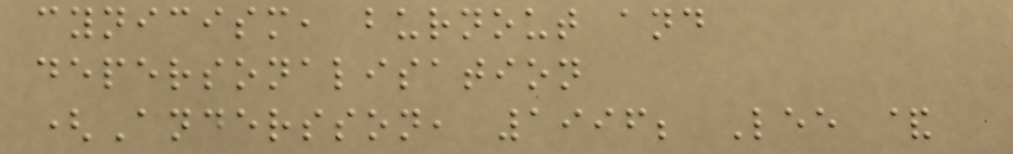cynicism, burnout and
depersonalisation
(Andersson, 1996; Lee &
